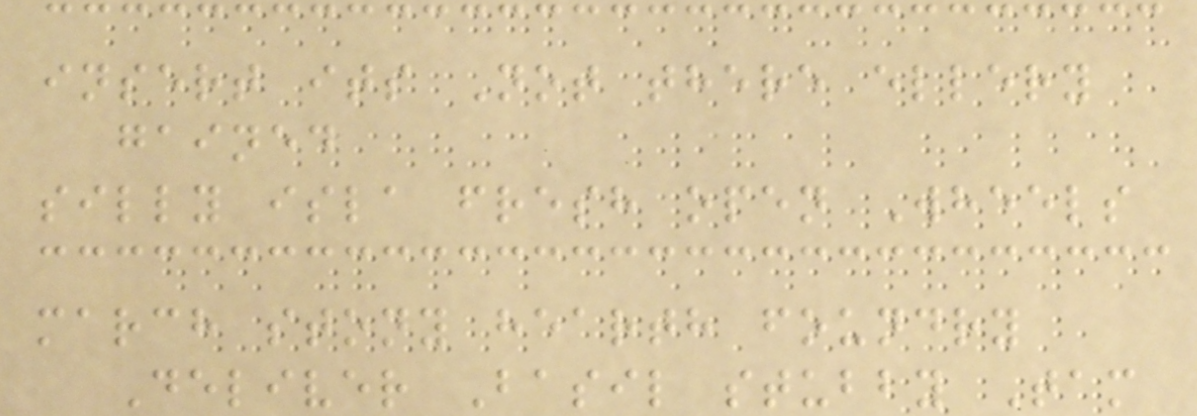insert its Not there ellery
gained
silly isla fresh open Wheels
march stony hearth foundry
Deliver Basil stubby Tam
